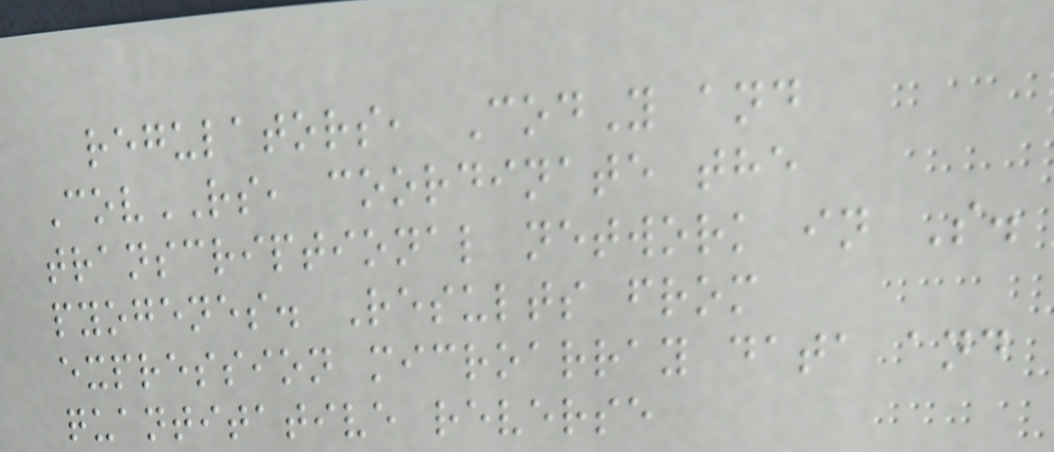regulators, CodY and
CovRS, coordinate the
transcriptional network in S.
pyogenes. Results from
expression microarray data and
quantitative reverse
